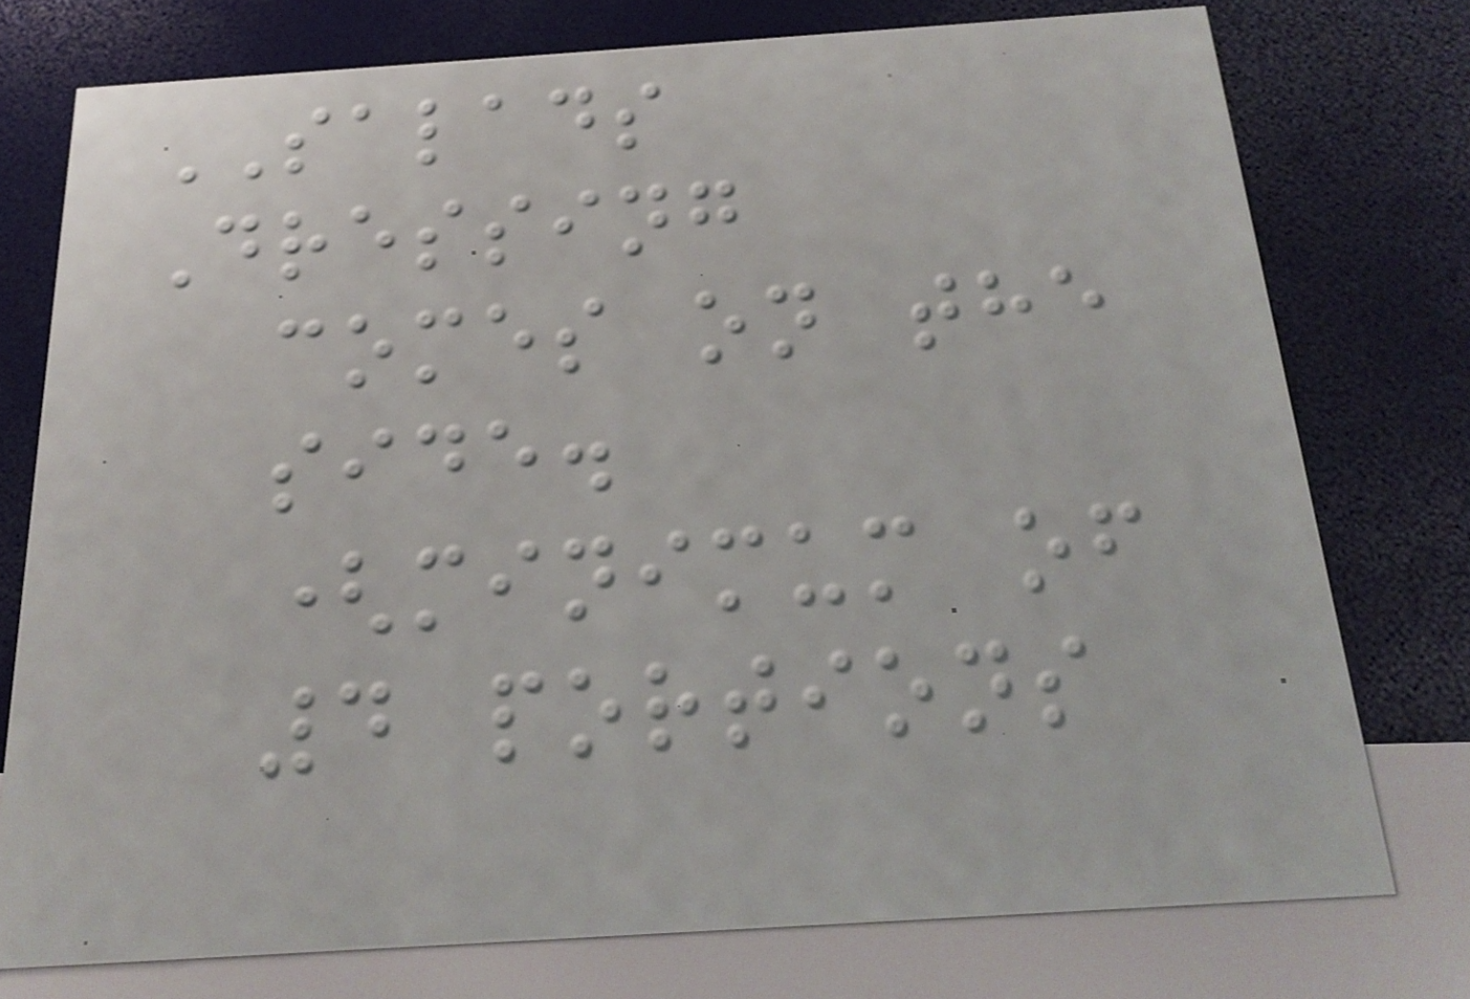SALADS
Dressing
comes on the
side.
(minimum of
4 portions
